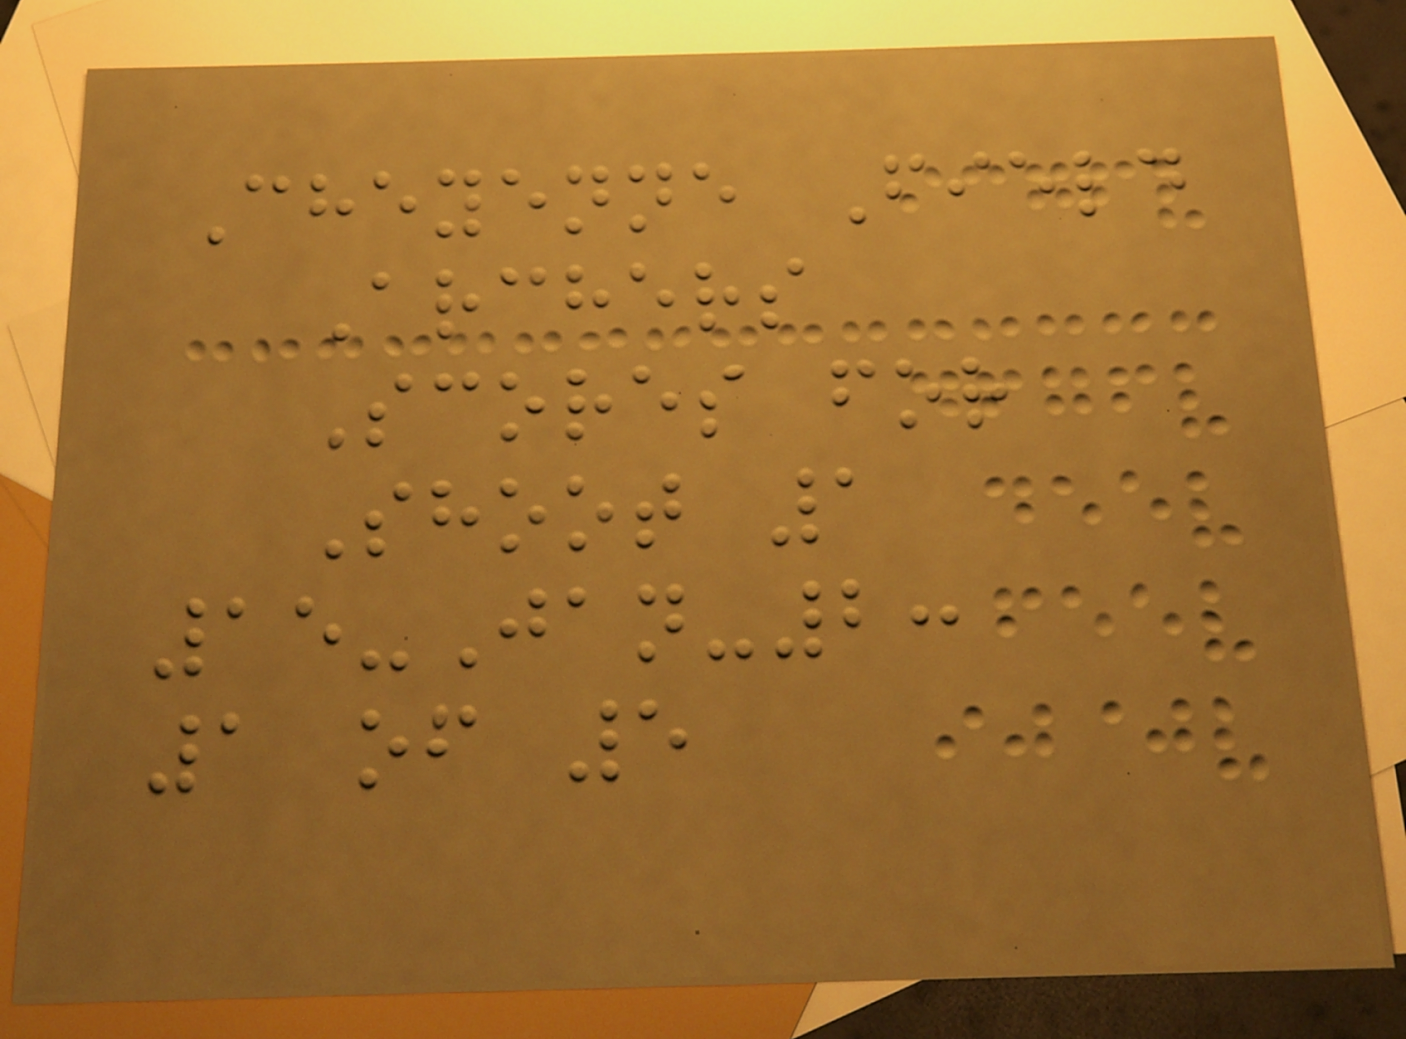Cheyenne Field
Archers
Scores for
Shoot 1
15-Jan-2:
1 of 5
